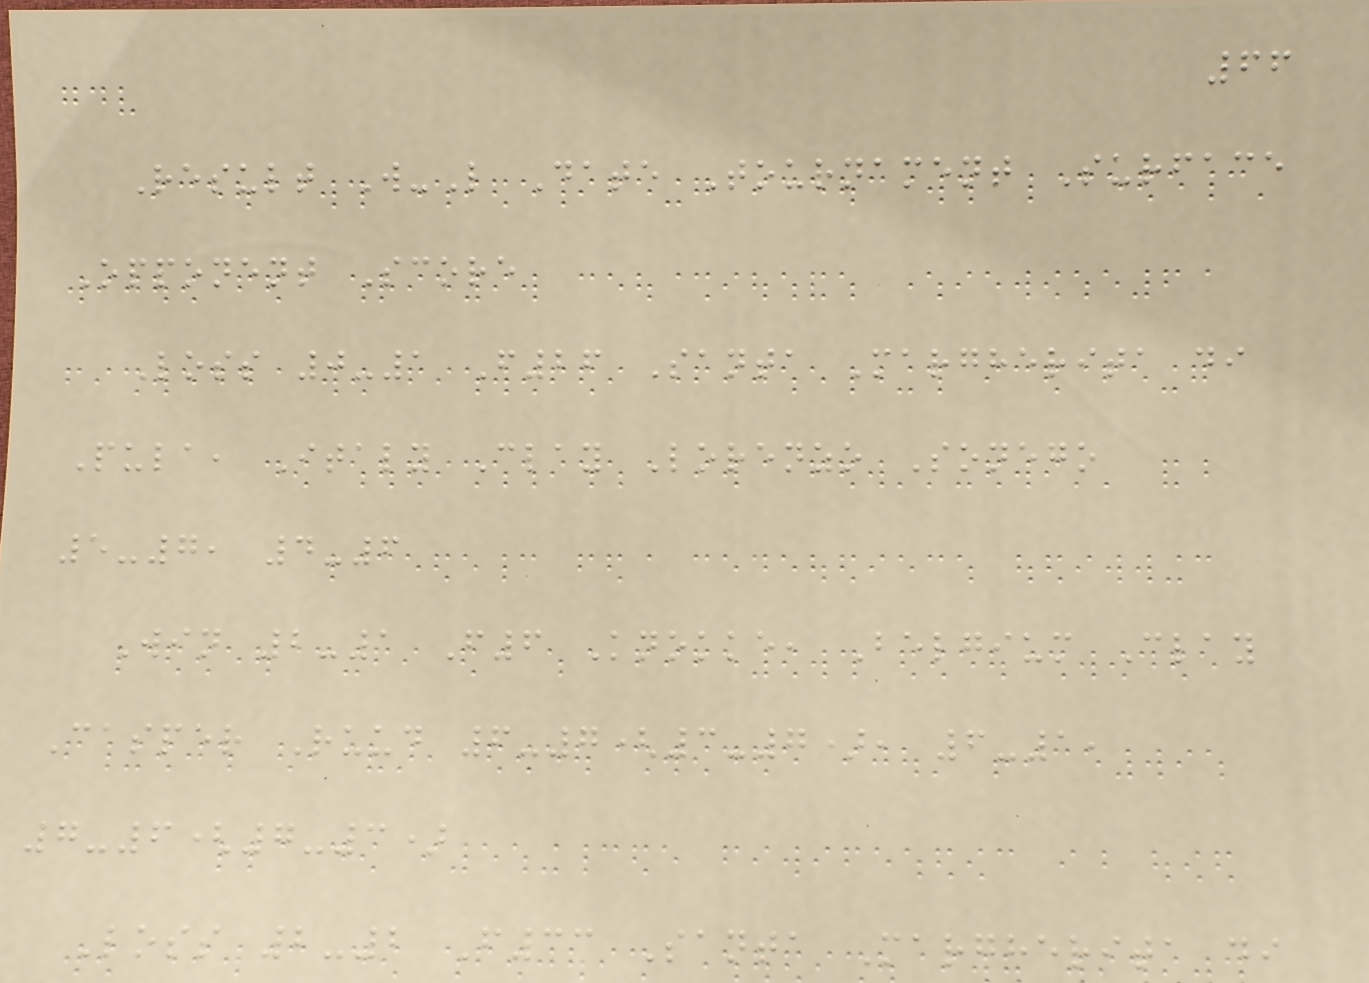66
Result W-L Date Tournament Surface
Opponent Score
Loss 0-1 F26 Santa Margherita di
Pula, Italy Clay Lorenzo Sonego
5-7, 4-6
Win 2-1 F6 Knokke, Belgium Clay
Casper Ruud 6-7(3-7), 6-1,
7-6(7-3)
Loss 2-2 F33 Santa Margherita di
